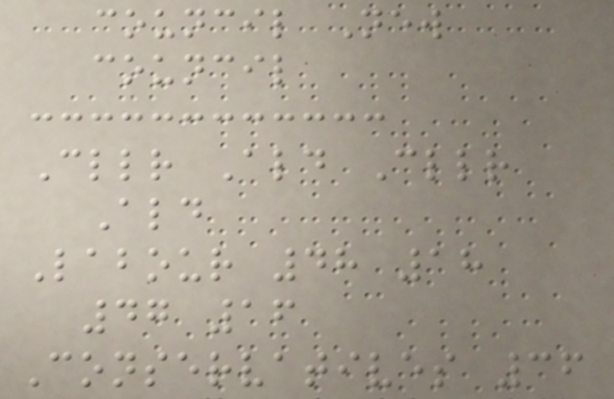council New
council
Cllr Ald Cllr
Ald
Labour 48 18
47 16
Conservatives 36
